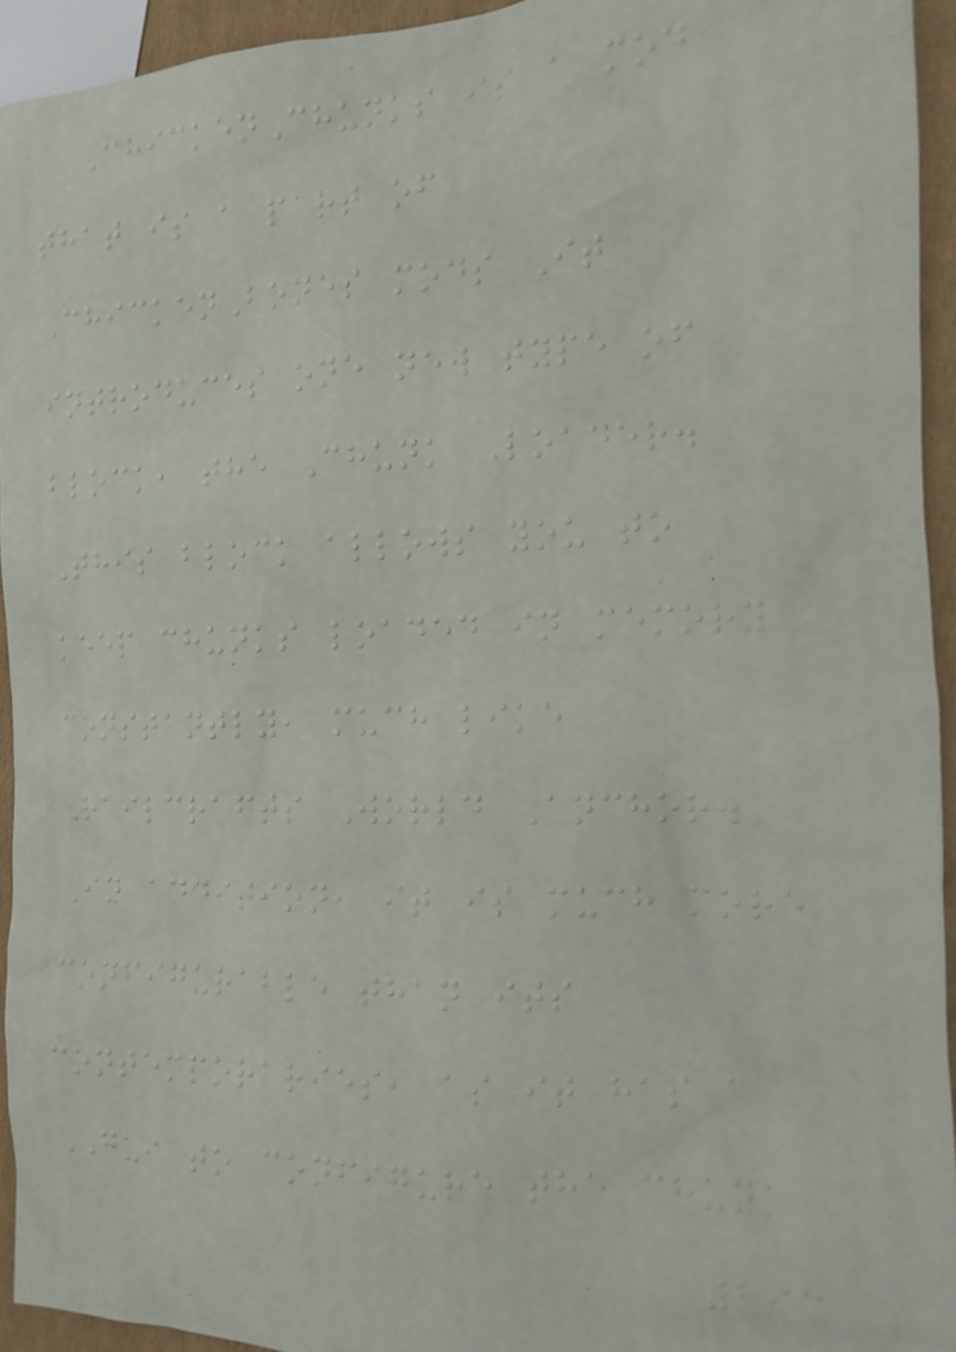ChickenChunks is a mod
that is a part of
ChickenBones mods It
introduces one new type of
block, the Chunk Loader.
This block allows you to
keep chunks loaded in memory
constantly, much like
Railcrafts World Anchor.
In addition, it is much more
configurable than its
contemporaries, as it has a
GUI to configure the chunk
293
